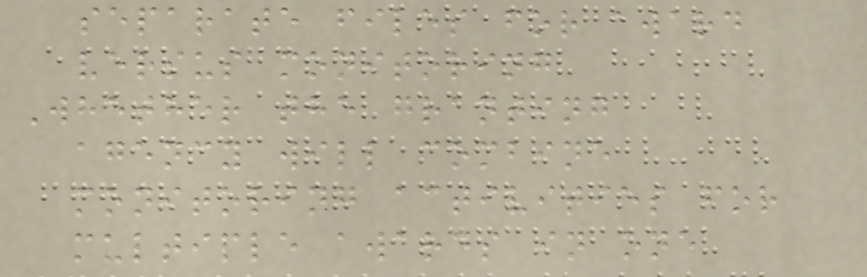separate files for award
versus monitoring
Whether the granting
agency will combine
monitoring activities for
multiple awards in one
